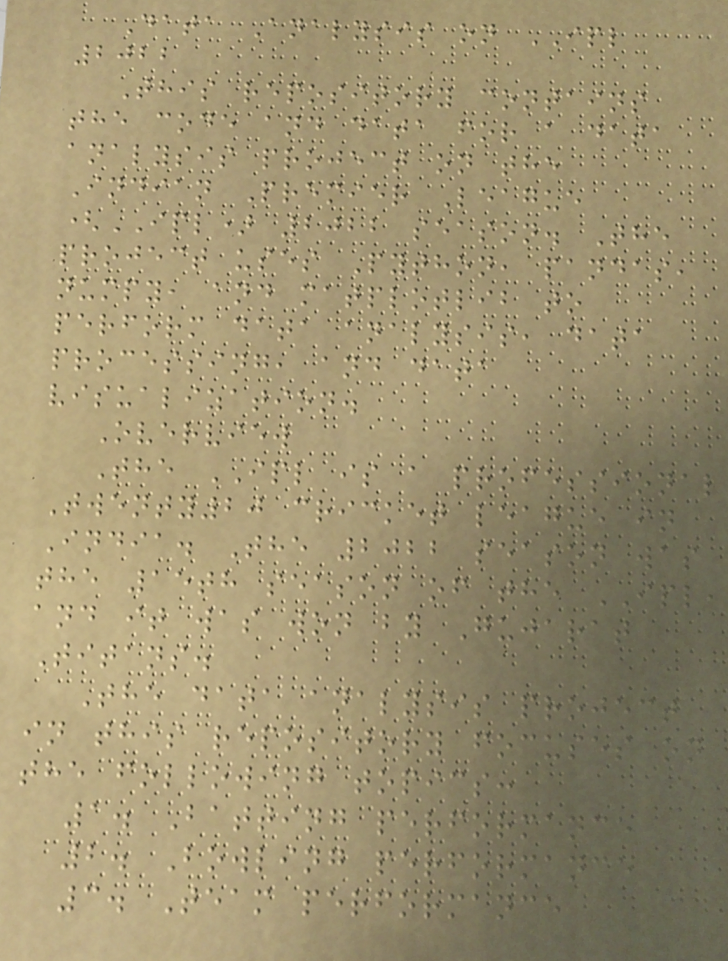Data Analysis on IPL
2022
This repository contains
the code and data for a data
analysis project on the
Indian Premier League
(IPL) 2022 season. The
project uses Python, pandas,
numpy, and matplotlib to
perform data analysis, data
processing, and data
visualization.
Overview
The IPL is a professional
Twenty20 cricket league in
India. The 2022 season was
the 15th season of the IPL,
and it was won by Gujarat
Titans.
The data analysis project
in this repository focuses on
the following topics:
1. Batting performance
2. Bowling performance
3. Team performance
